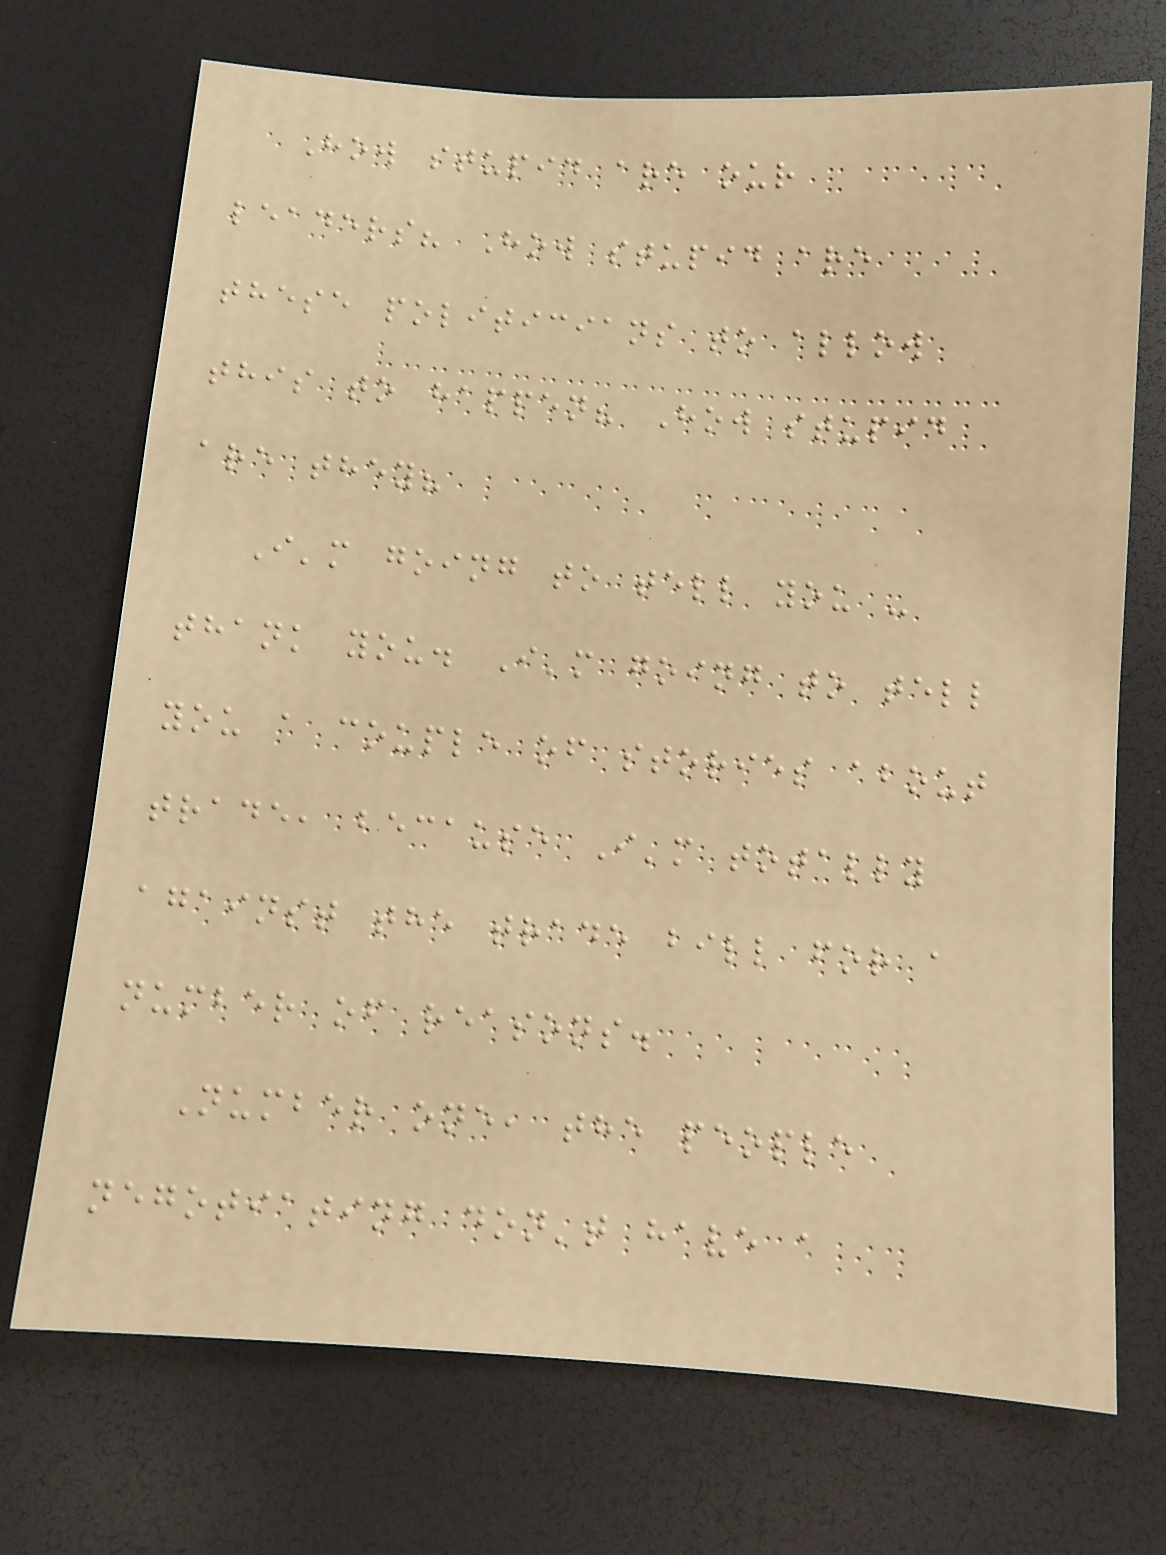How stupid are our
leaders? How stupid are
these politicians to allow
this to happen? How stupid
are they?
I'm going to tell you -
thank you. I'm going to tell
you a couple of stories about
trade, because I'm totally
against the trade bill for a
number of reasons.
Number one, the people
negotiating don't have a
